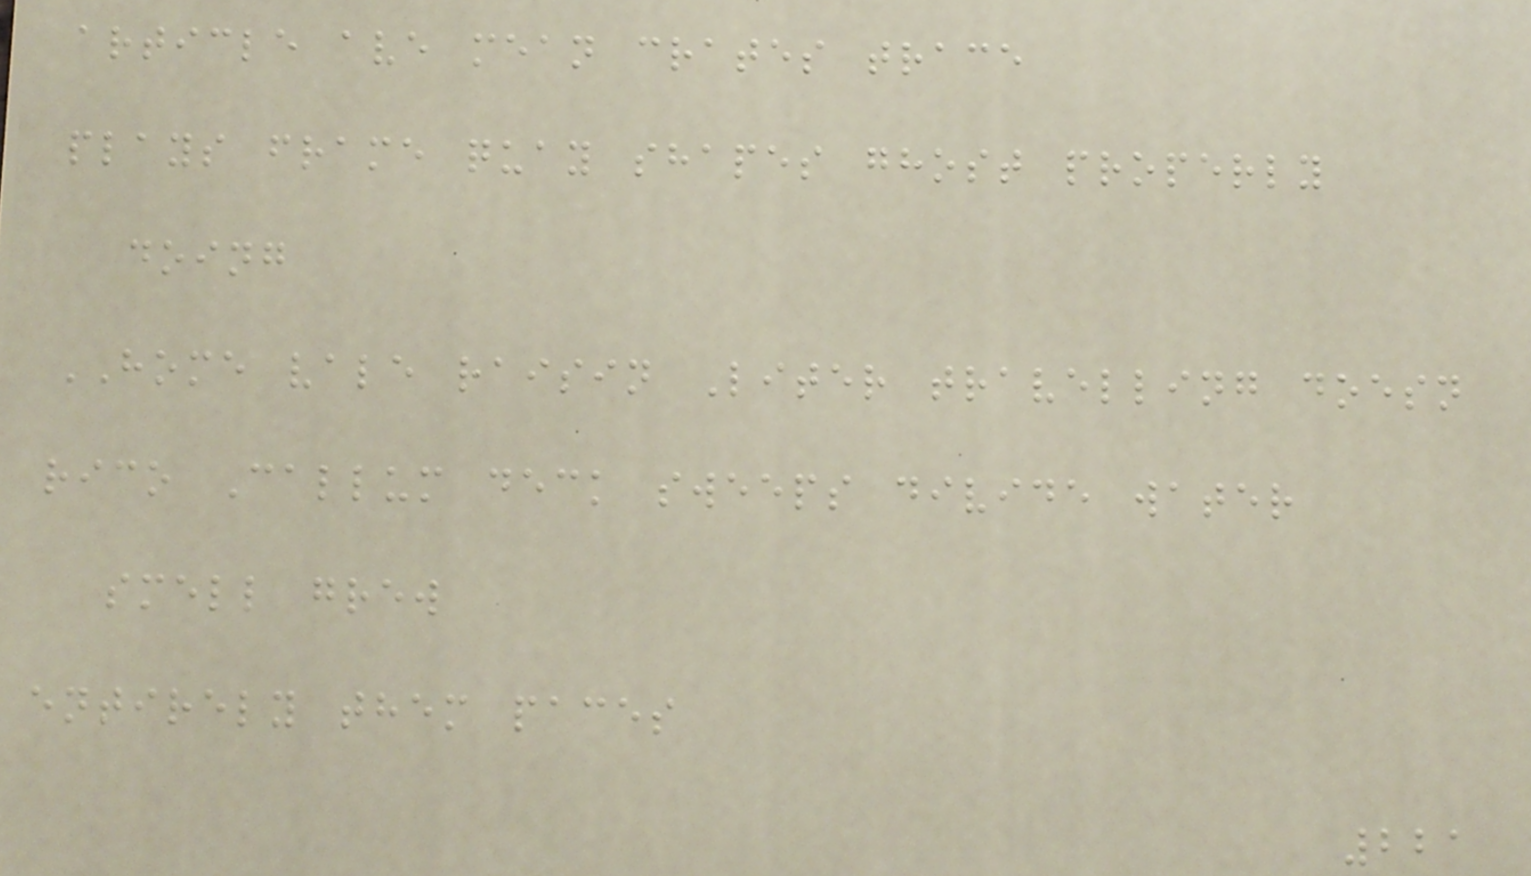article ave mean crates trace
plays frame quay shapes ghost properly
doing
HOME vale raisin Liter travelling doesn
rico Callum deck sweeps divide water
smell grew
entirely them paces
221
